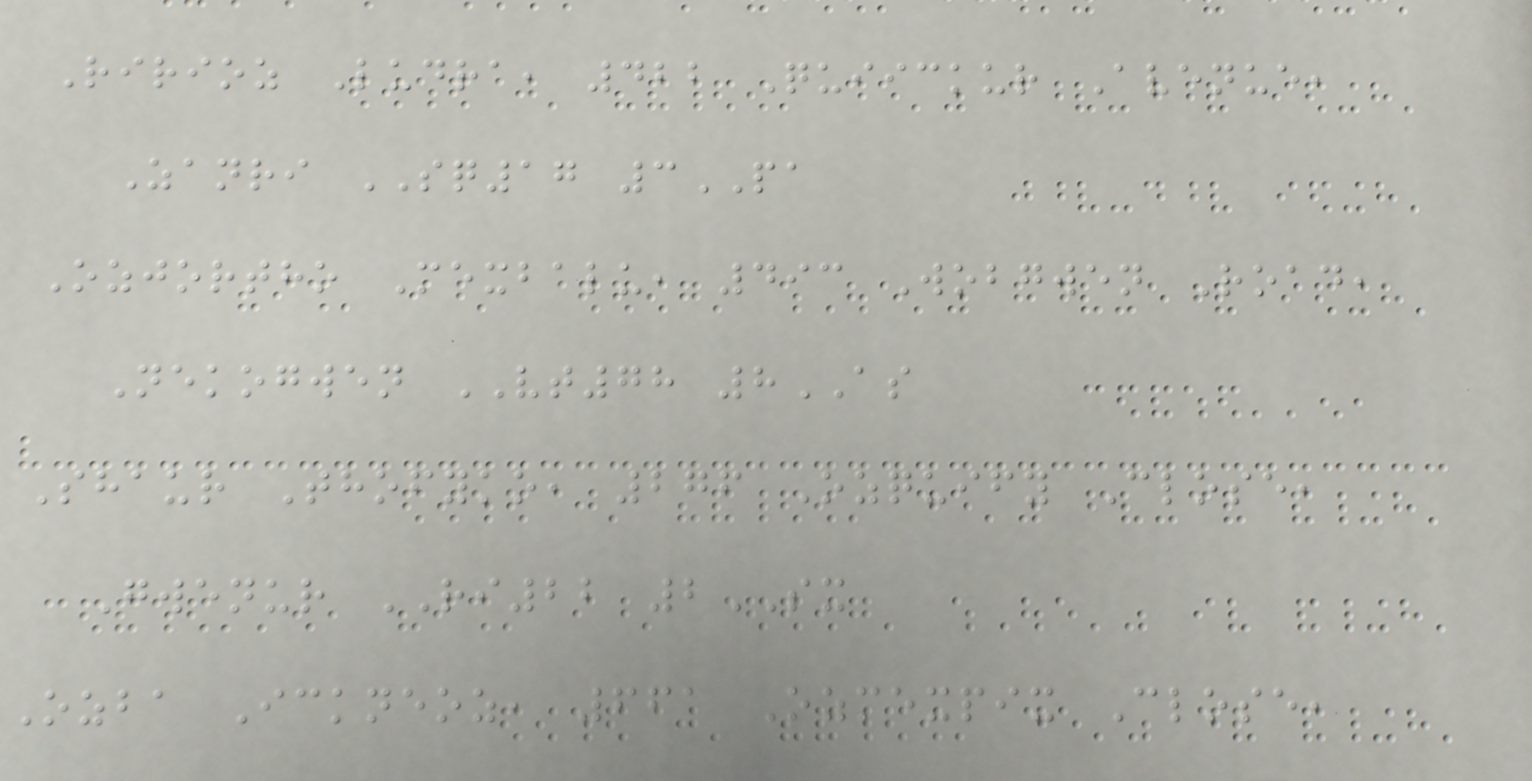Ririoz Ludra, 422 Quiickur Avenue,
Zanri SQ17 3PA
Ozjortho Mexbalu, 493 Wobgwen Road,
Nekogwen VT78 8AS
Shaur Thofyko, 276 Ozquify Close,
Gwenur RI22 2SX
Ozba Ickneoz, 661 Ozmexpix Close,
